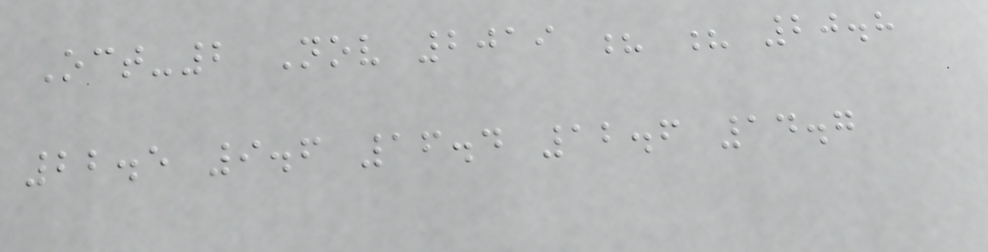Oct-2 Nov 2019 ? ? 20.8
22.5 9.6 16.4 12.6 14.7
